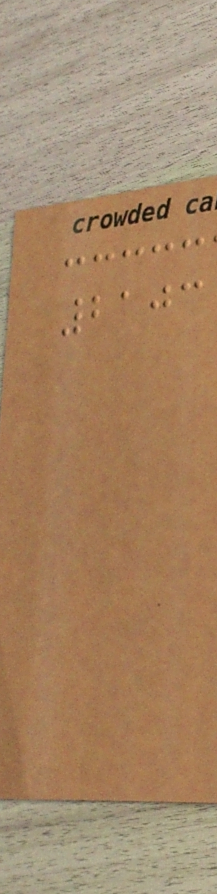2103
